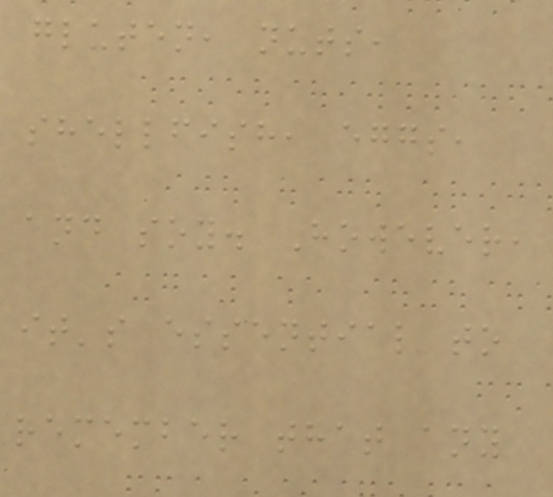gluten, nuts,
shellfish, eggs,
and soy. However,
it's essential to
remember that any
